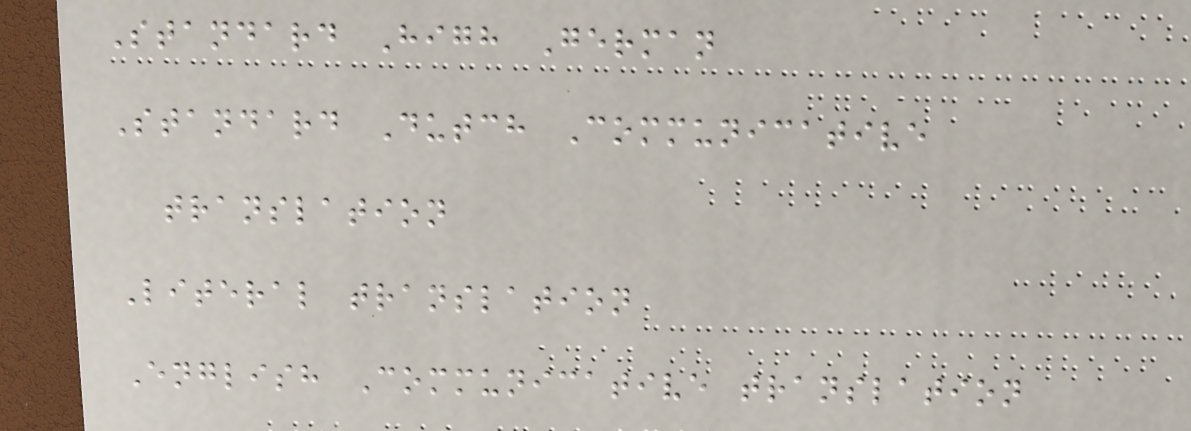Standard High German
Standard Dutch Communicative
translation
Literal translation
English Communicative translation
